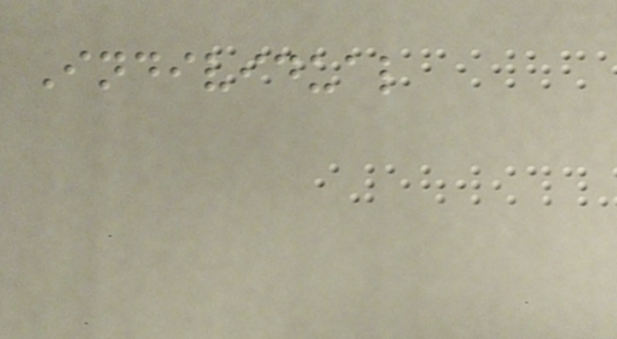Individual
